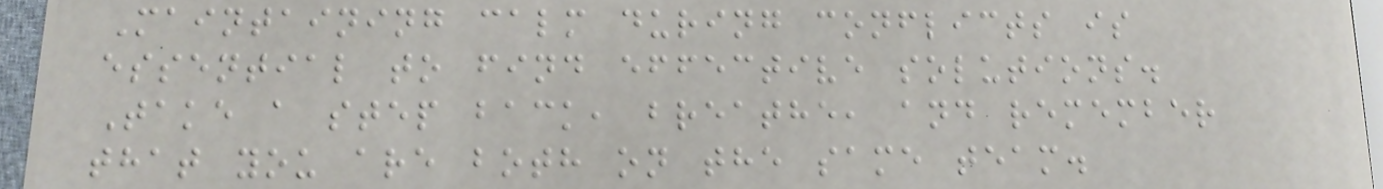Maintaining calm during conflicts is
essential to find effective solutions.
Take a step back, breathe, and remember
that you are both on the same team.
